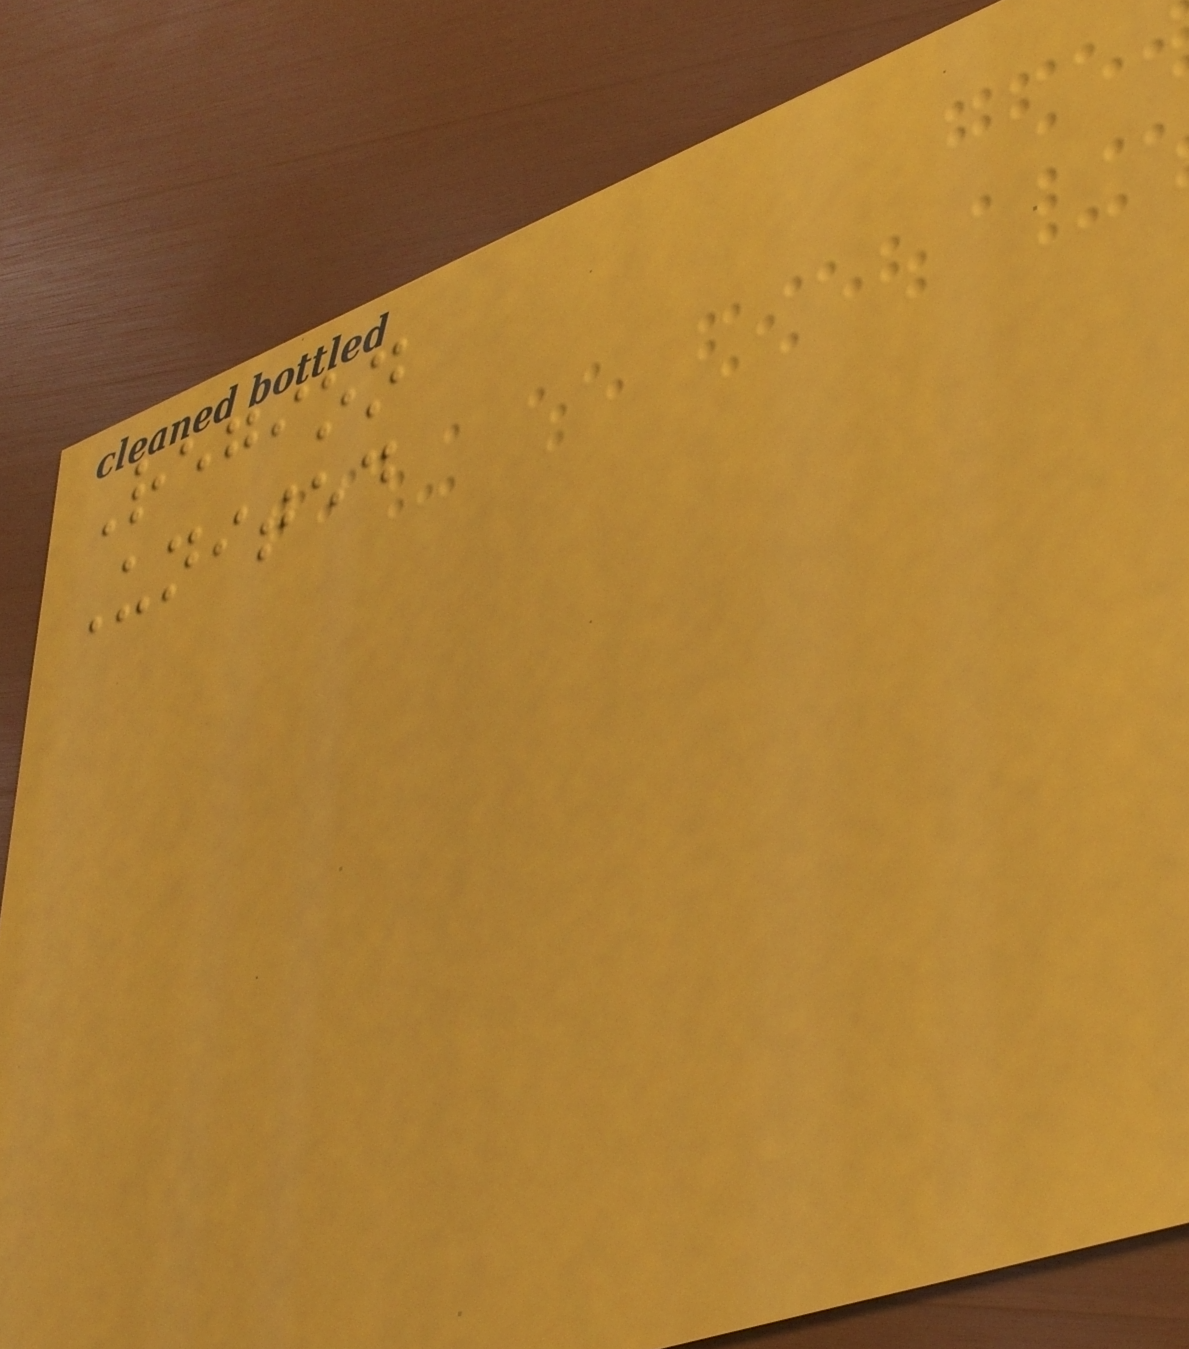Region
United
